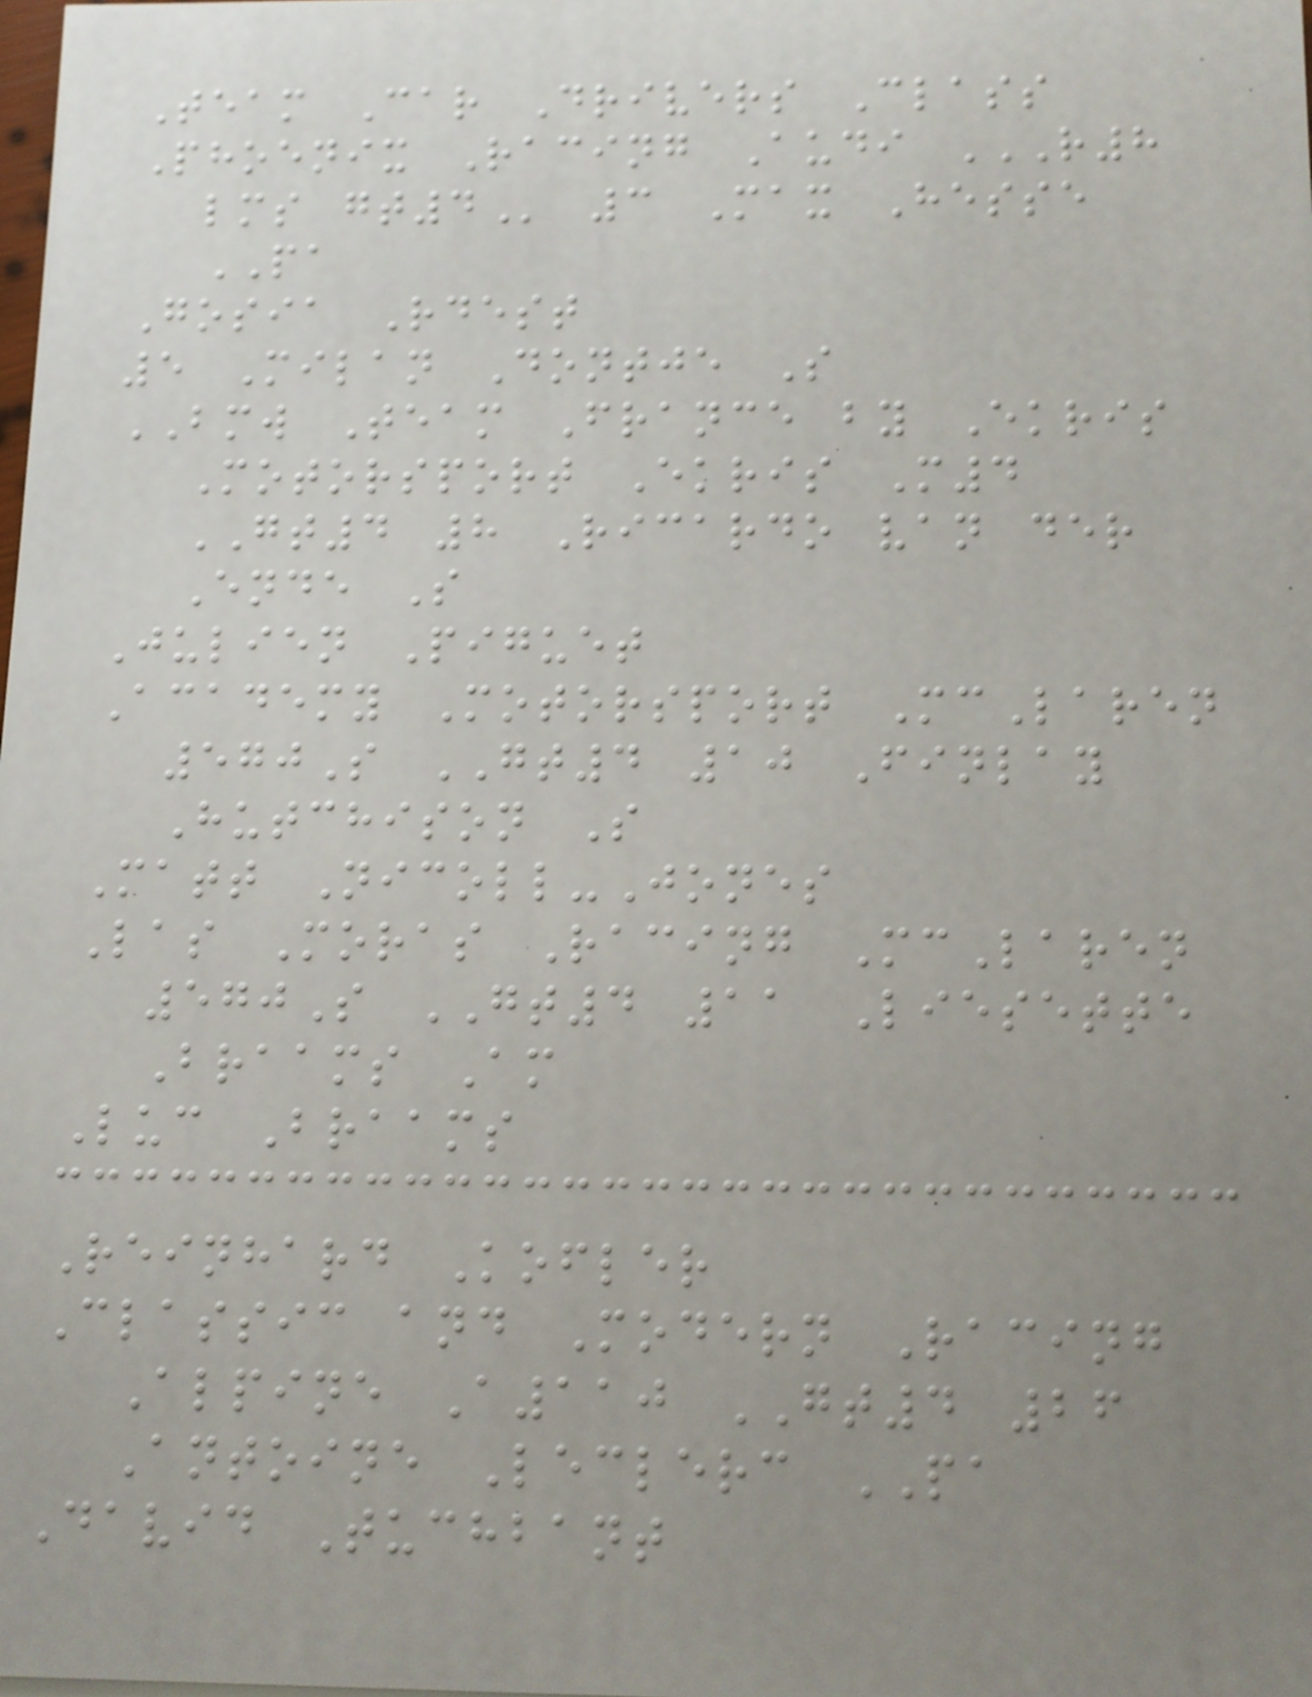Team Car Drivers Class
Phoenix Racing Audi R8
LMS GT4 3 Max Hesse
PA
Gosia Rdest
5 Milan Dontje S
BMW Team France by Ekris
Motorsport Ekris M4
GT4 8 Ricardo van der
Ende S
Julien Piguet
Academy Motorsport McLaren
570S GT4 10 Finlay
Hutchison S
Matt Nicoll-Jones
Las Moras Racing McLaren
570S GT4 11 Liesette
Braams Am
Luc Braams
Reinhard Kofler
Classic and Modern Racing
Alpine A110 GT4 26
Antoine Leclerc PA
David Tuchbant
